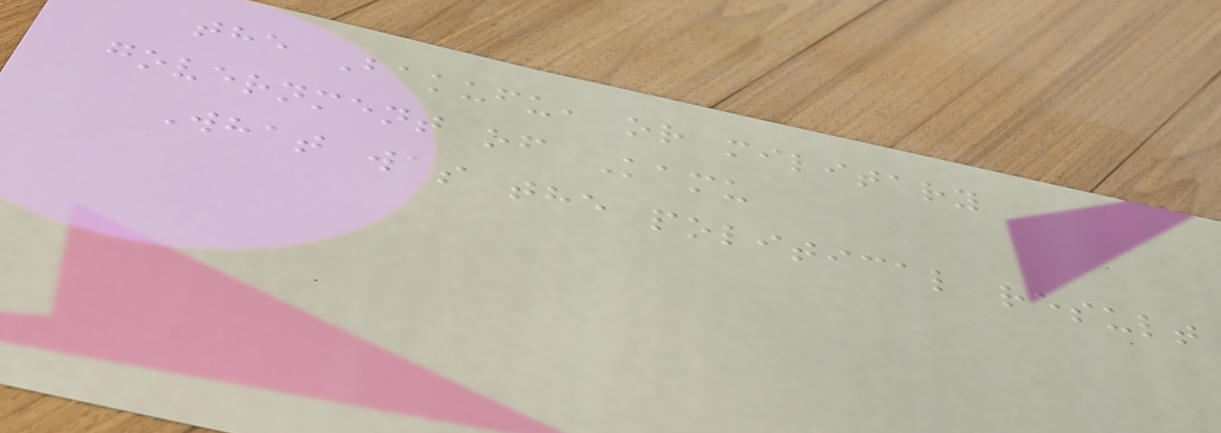the Bakufu, or military
government of Kamu
What was the political result
